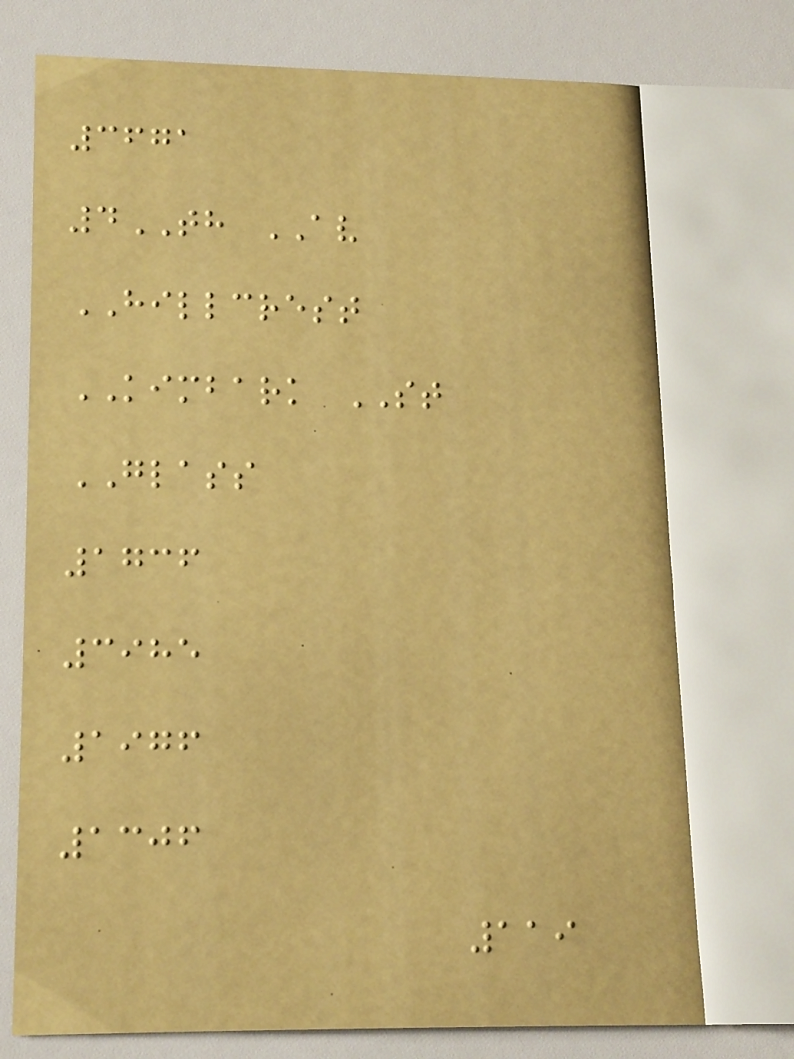3671
4TH AV
HILLCREST
KIMBARK ST
GLASS
1736
3985
1976
1306
119
